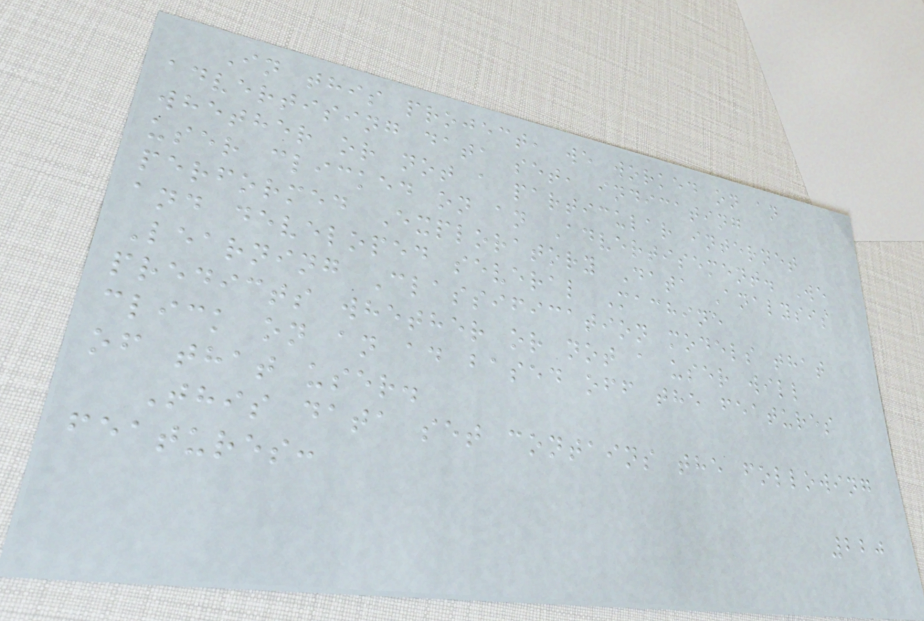In this project, we worked on an
advertising data set, indicating
whether or not a particular internet
user clicked on an Advertisement. We
performed Exploratory Data Analysis
and developed several Machine
Learning Classification models that
predicts whether or not a user will
click on an ad based off the features
of that user.
This data set contains the following
features:
220
